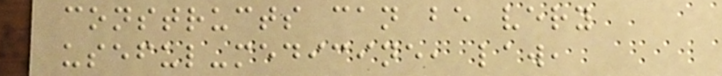constructs can be very
useful-medicine, law,
